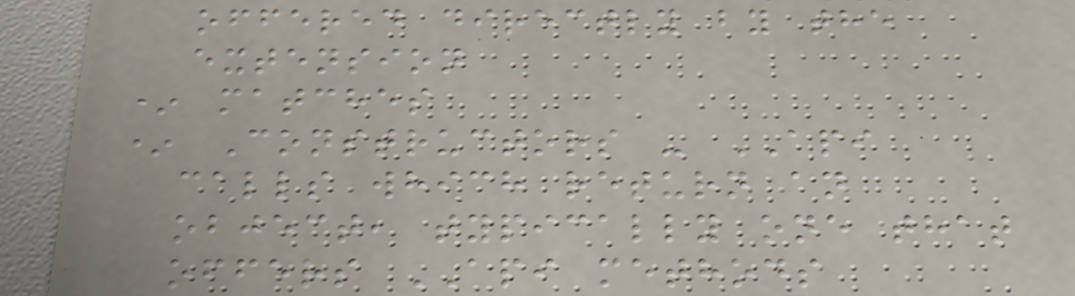offered directly by the
extension
* matches
* Constructors - API
calls which return an
object, typically one that
offers API methods
